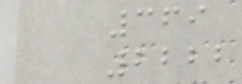369
2222
